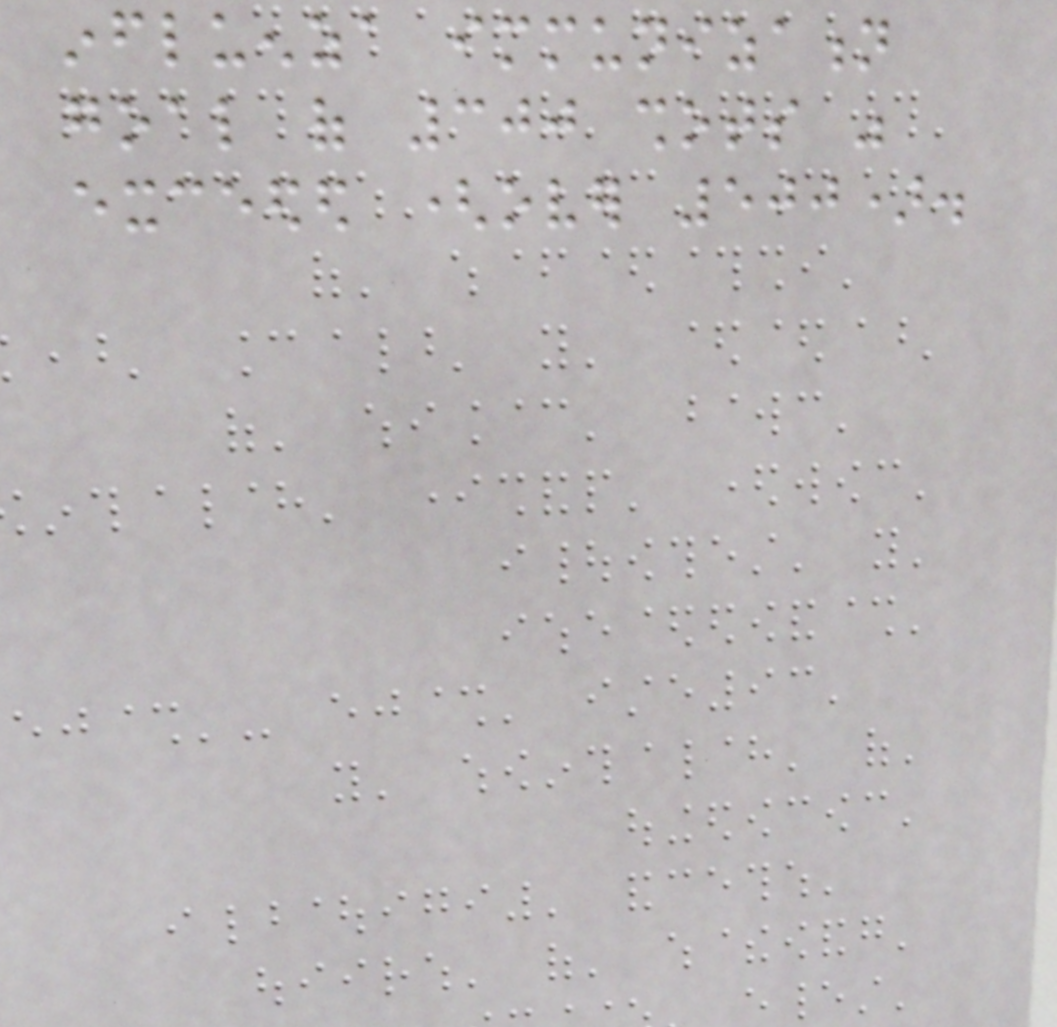influenza immunization
goal of 300 shots was
exceeded (over 500).
